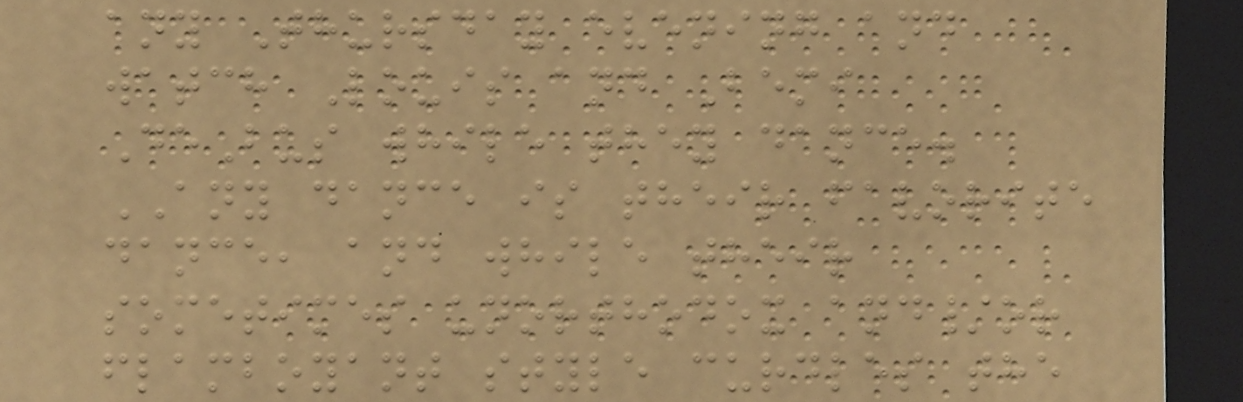any Thursday evening and
watch Louis and Bemi
DeBus while they dance.
ANY dance is their favorite
dance, and while their
sometimes unorthodox and/or
flamboyant style curdles the
